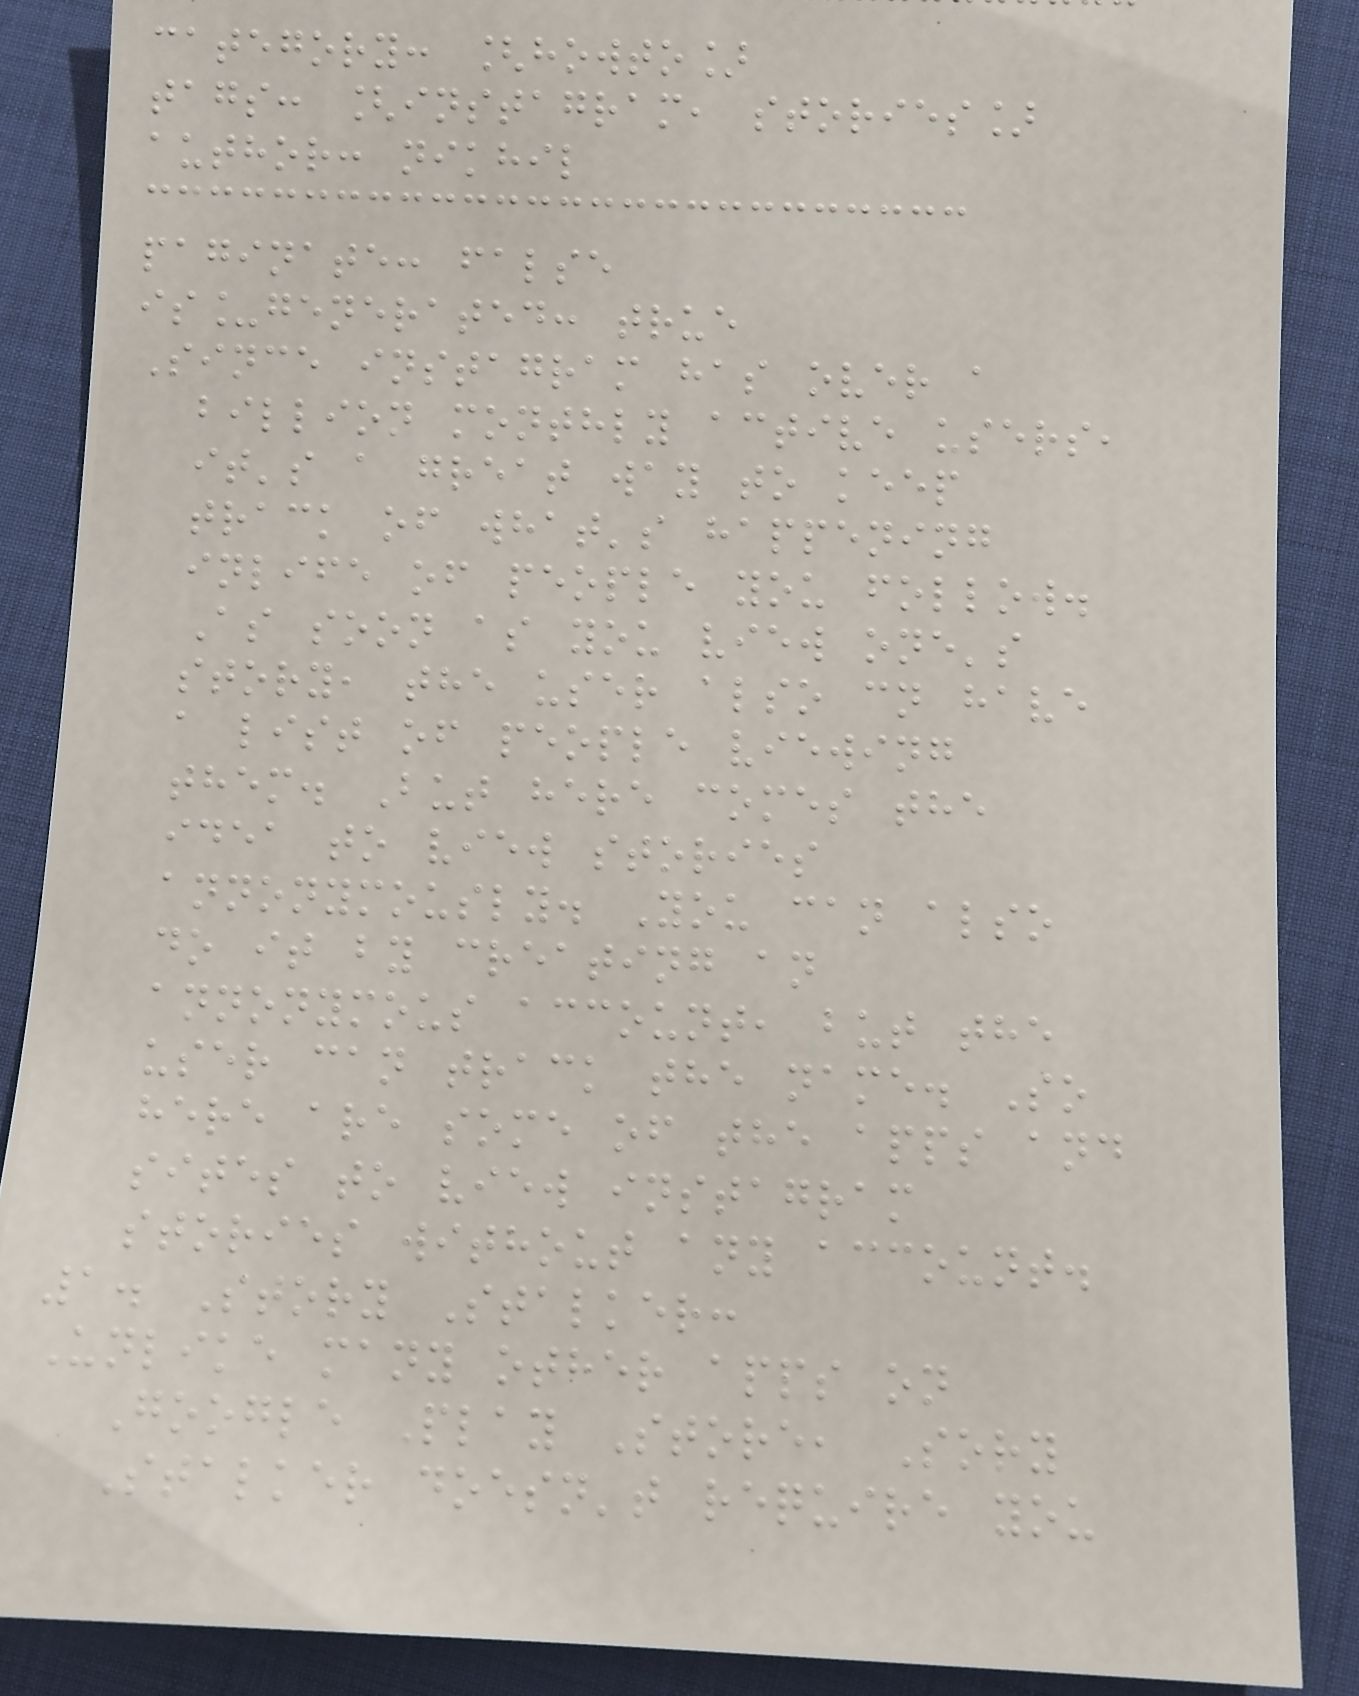category: [howto]
tags: [instagram, stories]
author: nikhil
paginate: false
is_generated: true
Since instagram has over a
billion monthly active users,
it's a great way to keep
track of what's happening
inlife of people you follow.
As soon as you view one's
story, the user also cn have
a list of people viewing
them. But here comes the
idea to view stories
annonymously. You can also
do it by creating an
annonymous account, but the
user can track the name. So
here are some of the apps and
sites to view instagram
stories without any account.
1. Story Stalker:
Unlike many other apps on
Google Play Store, Sory
Stalker doesn't require you
